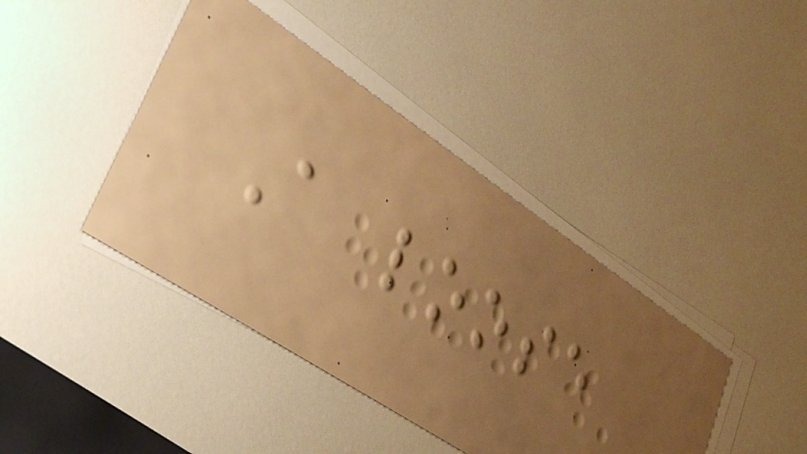A loose
